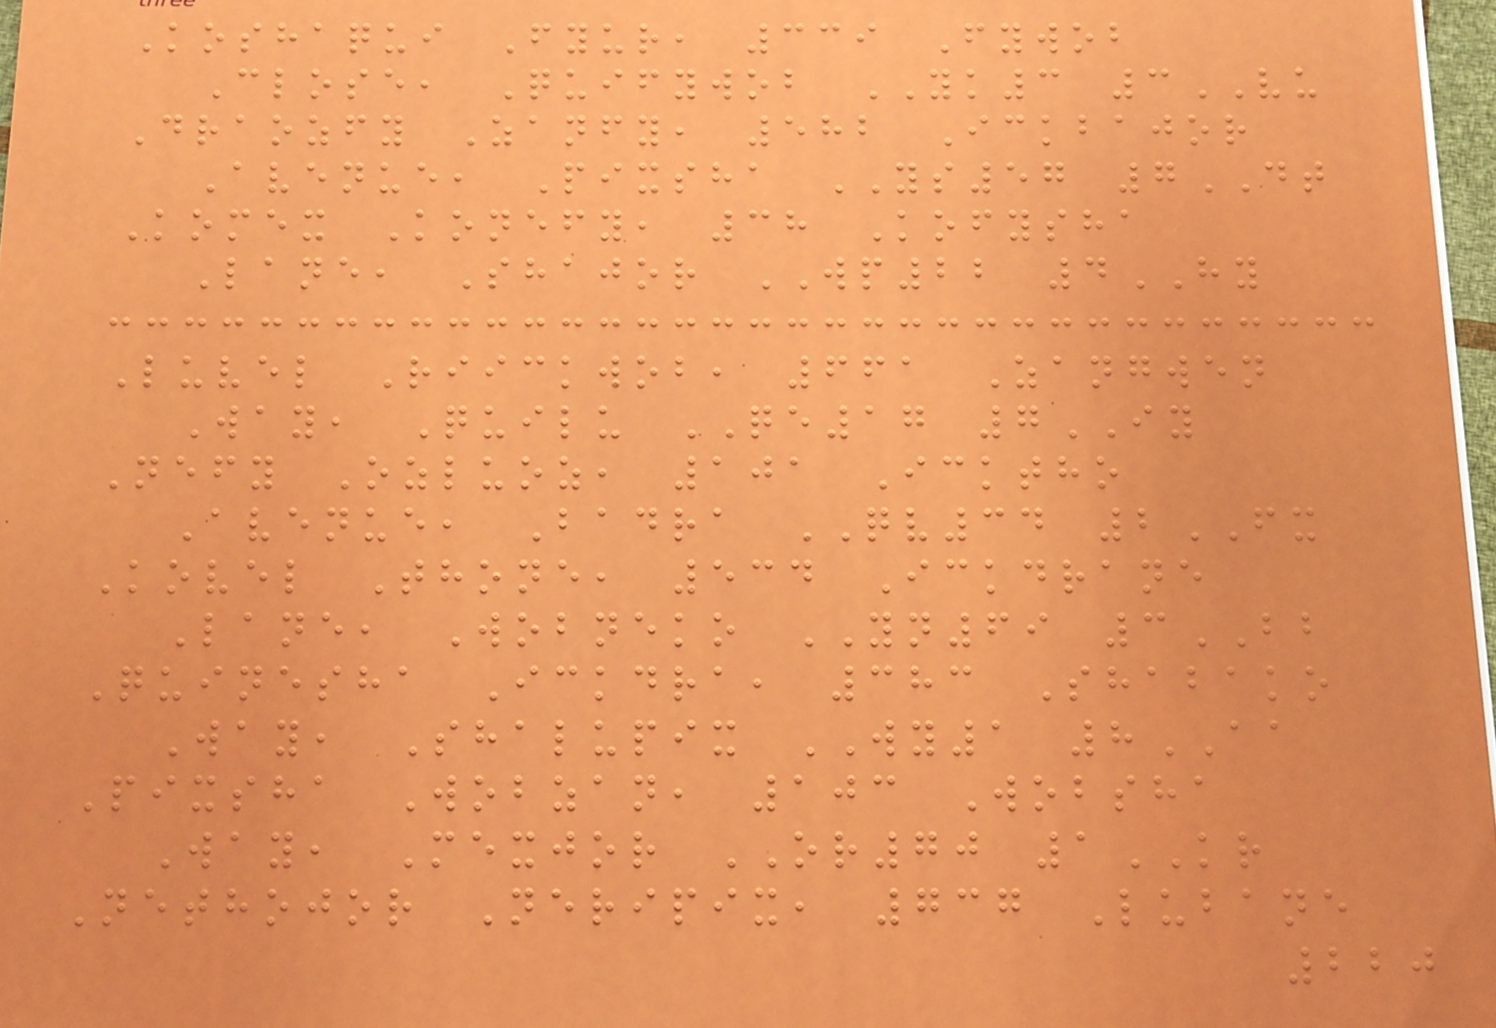Koshaqui Fyur, 339 Fywob
Close, Quifywob YK3 3VU
Draozfy Zanfy, 582 Ickbajor
Avenue, Pixsha YS57 7DT
Komex Konefy, 38 Kofysha
Lane, Shajor WP22 4HY
Luvel Riickwob, 661 Zangwen
Way, Quilu QE17 7IY
Nefy Ozluoz, 101 Icktho
Avenue, Badra QV34 2FX
Kovel Thone, 534 Ickdrane
Lane, Wobneko YN69 3BB
Quinesha Ickdra, 383 Shabako
Way, Shalupix WY1 8AA
Pixsha Wobzan, 103 Wobsha
Way, Mexjor OR70 1KR
Nethojor Neripix, 737 Lubane
220
